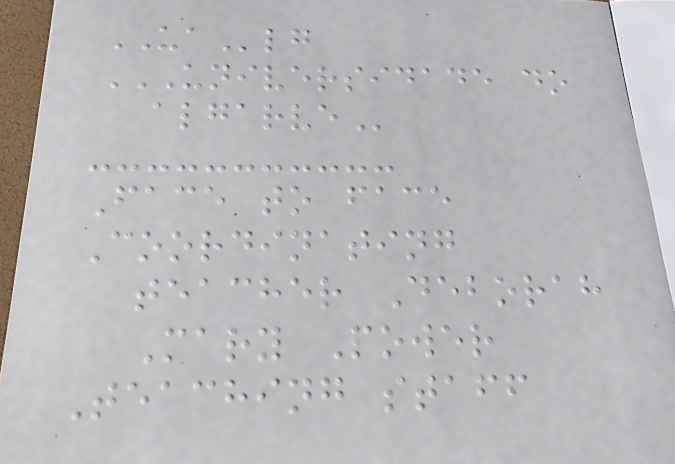UAlg
UNIVERSIDADE DO
ALGARVE
Face to face
Coordinating
teacher Deborah
Mary Power
Teaching staff
